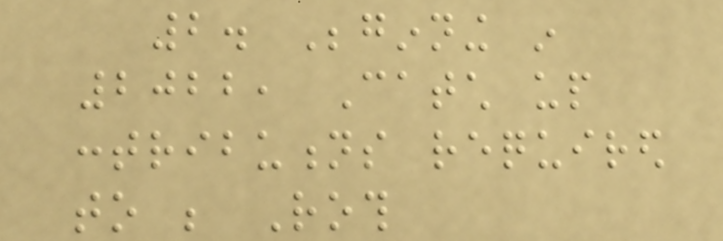2. Beginning in
2022, Catch up
contributions required
to be Roth
